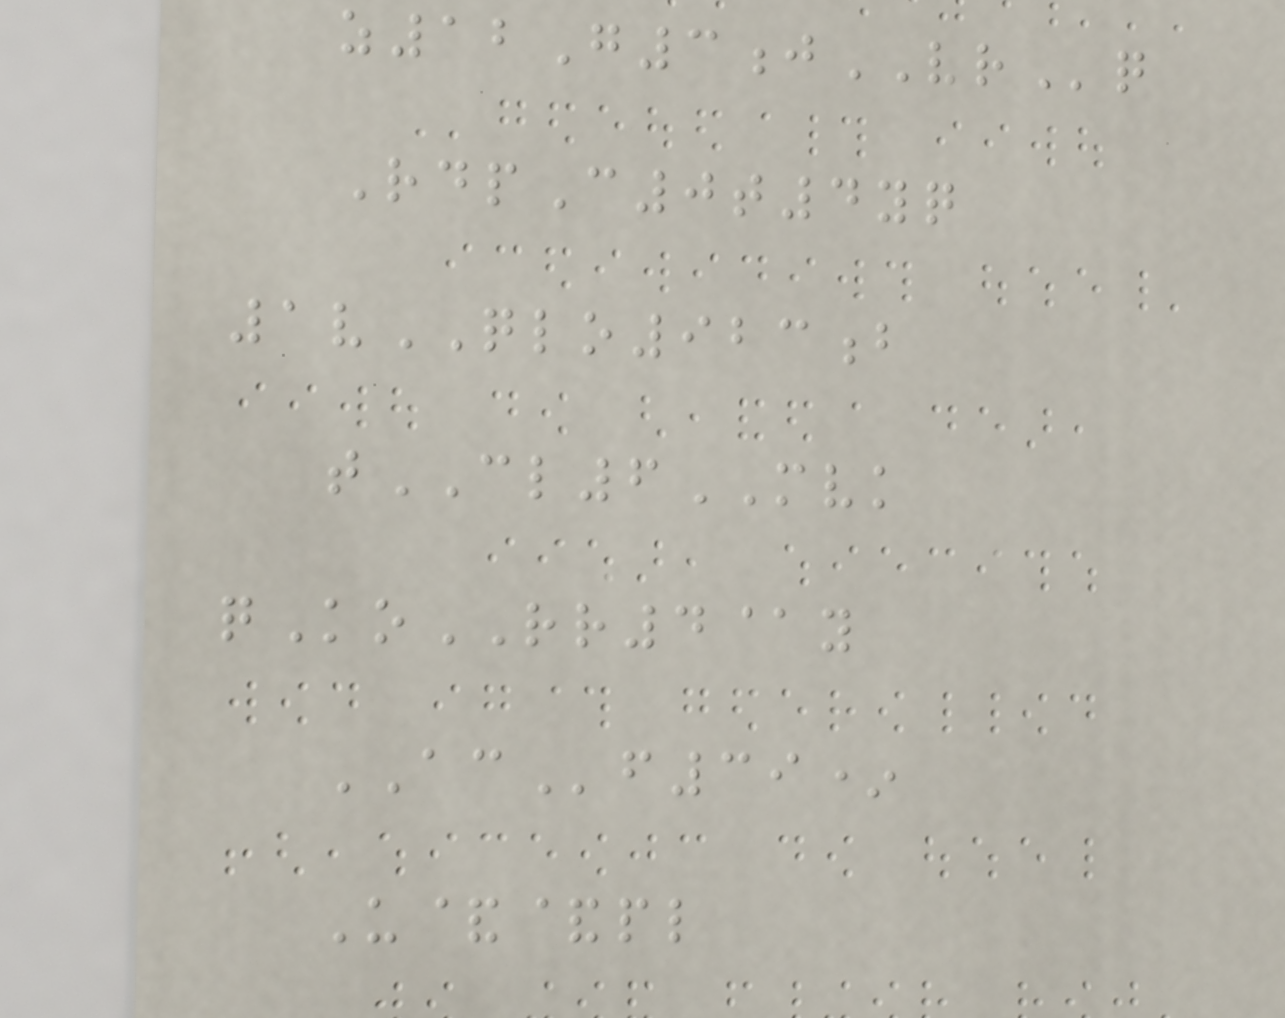z12G3jVRq
RdpC0t4yq
1vQLO923b
tCL6MVK
qKoRR4@y
ACf39*
U&&pl
